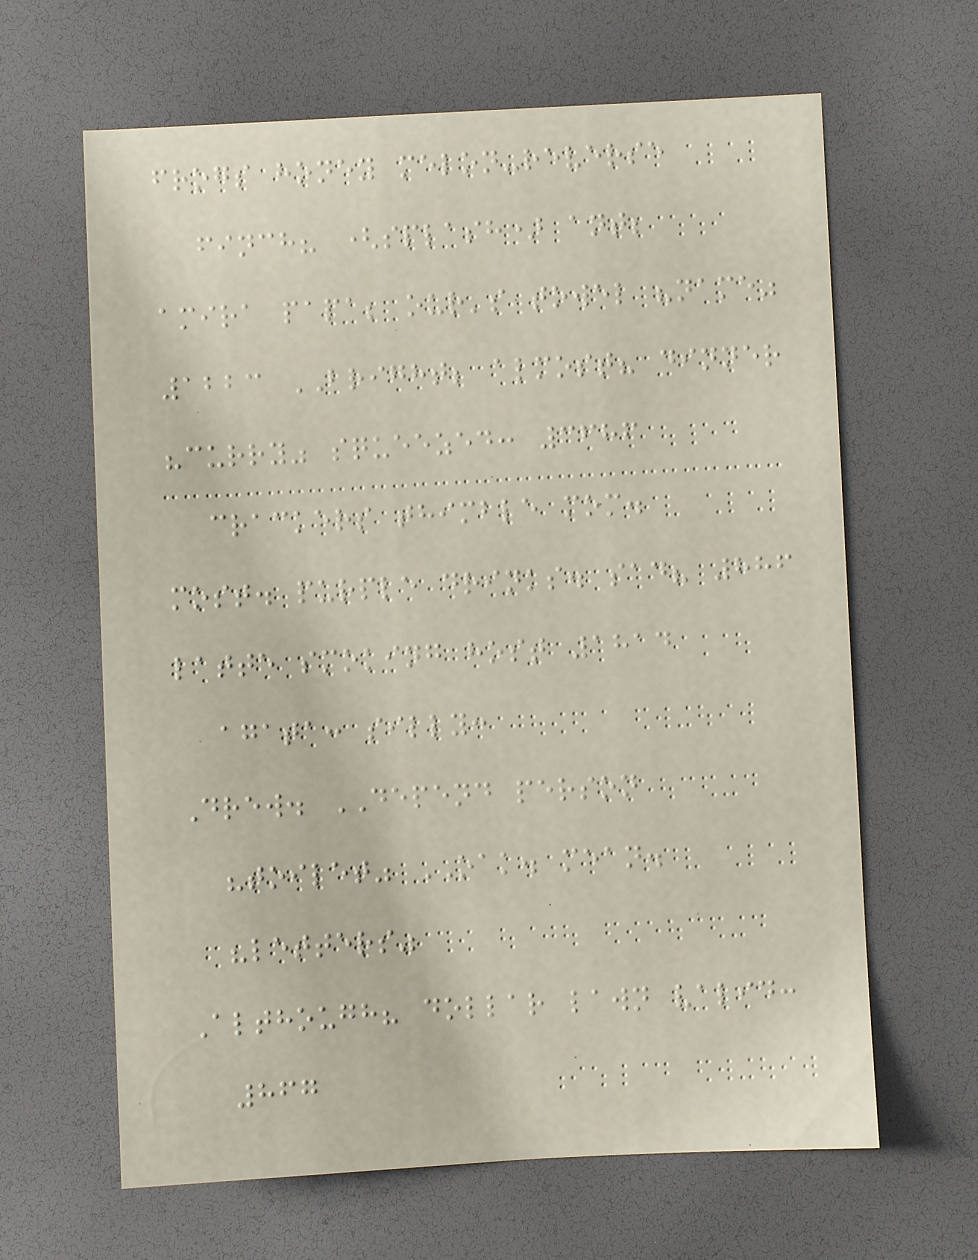frogs honey melon-reverse
finch? (splash) ant;
amira papa; our's towel "name"
1223 BRIGHT; almost? dinner
"curry" squeezed: 3686
crackers thimble mom.
most. purple drinks. sad? 886
latte smoking host 1814
agata: silly:
Drew. DEPEND person
"toilet" OAK. mean.
"letters"
Although? dollar lawn valid:
867
